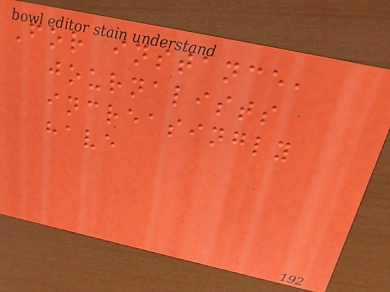For instance,
journalists
increasingly
have
